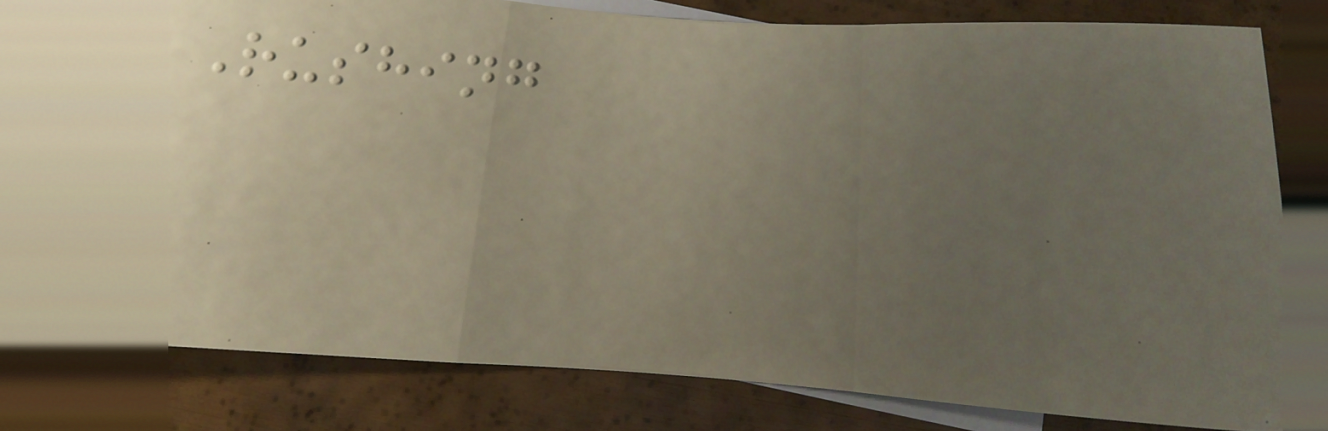Rushing
